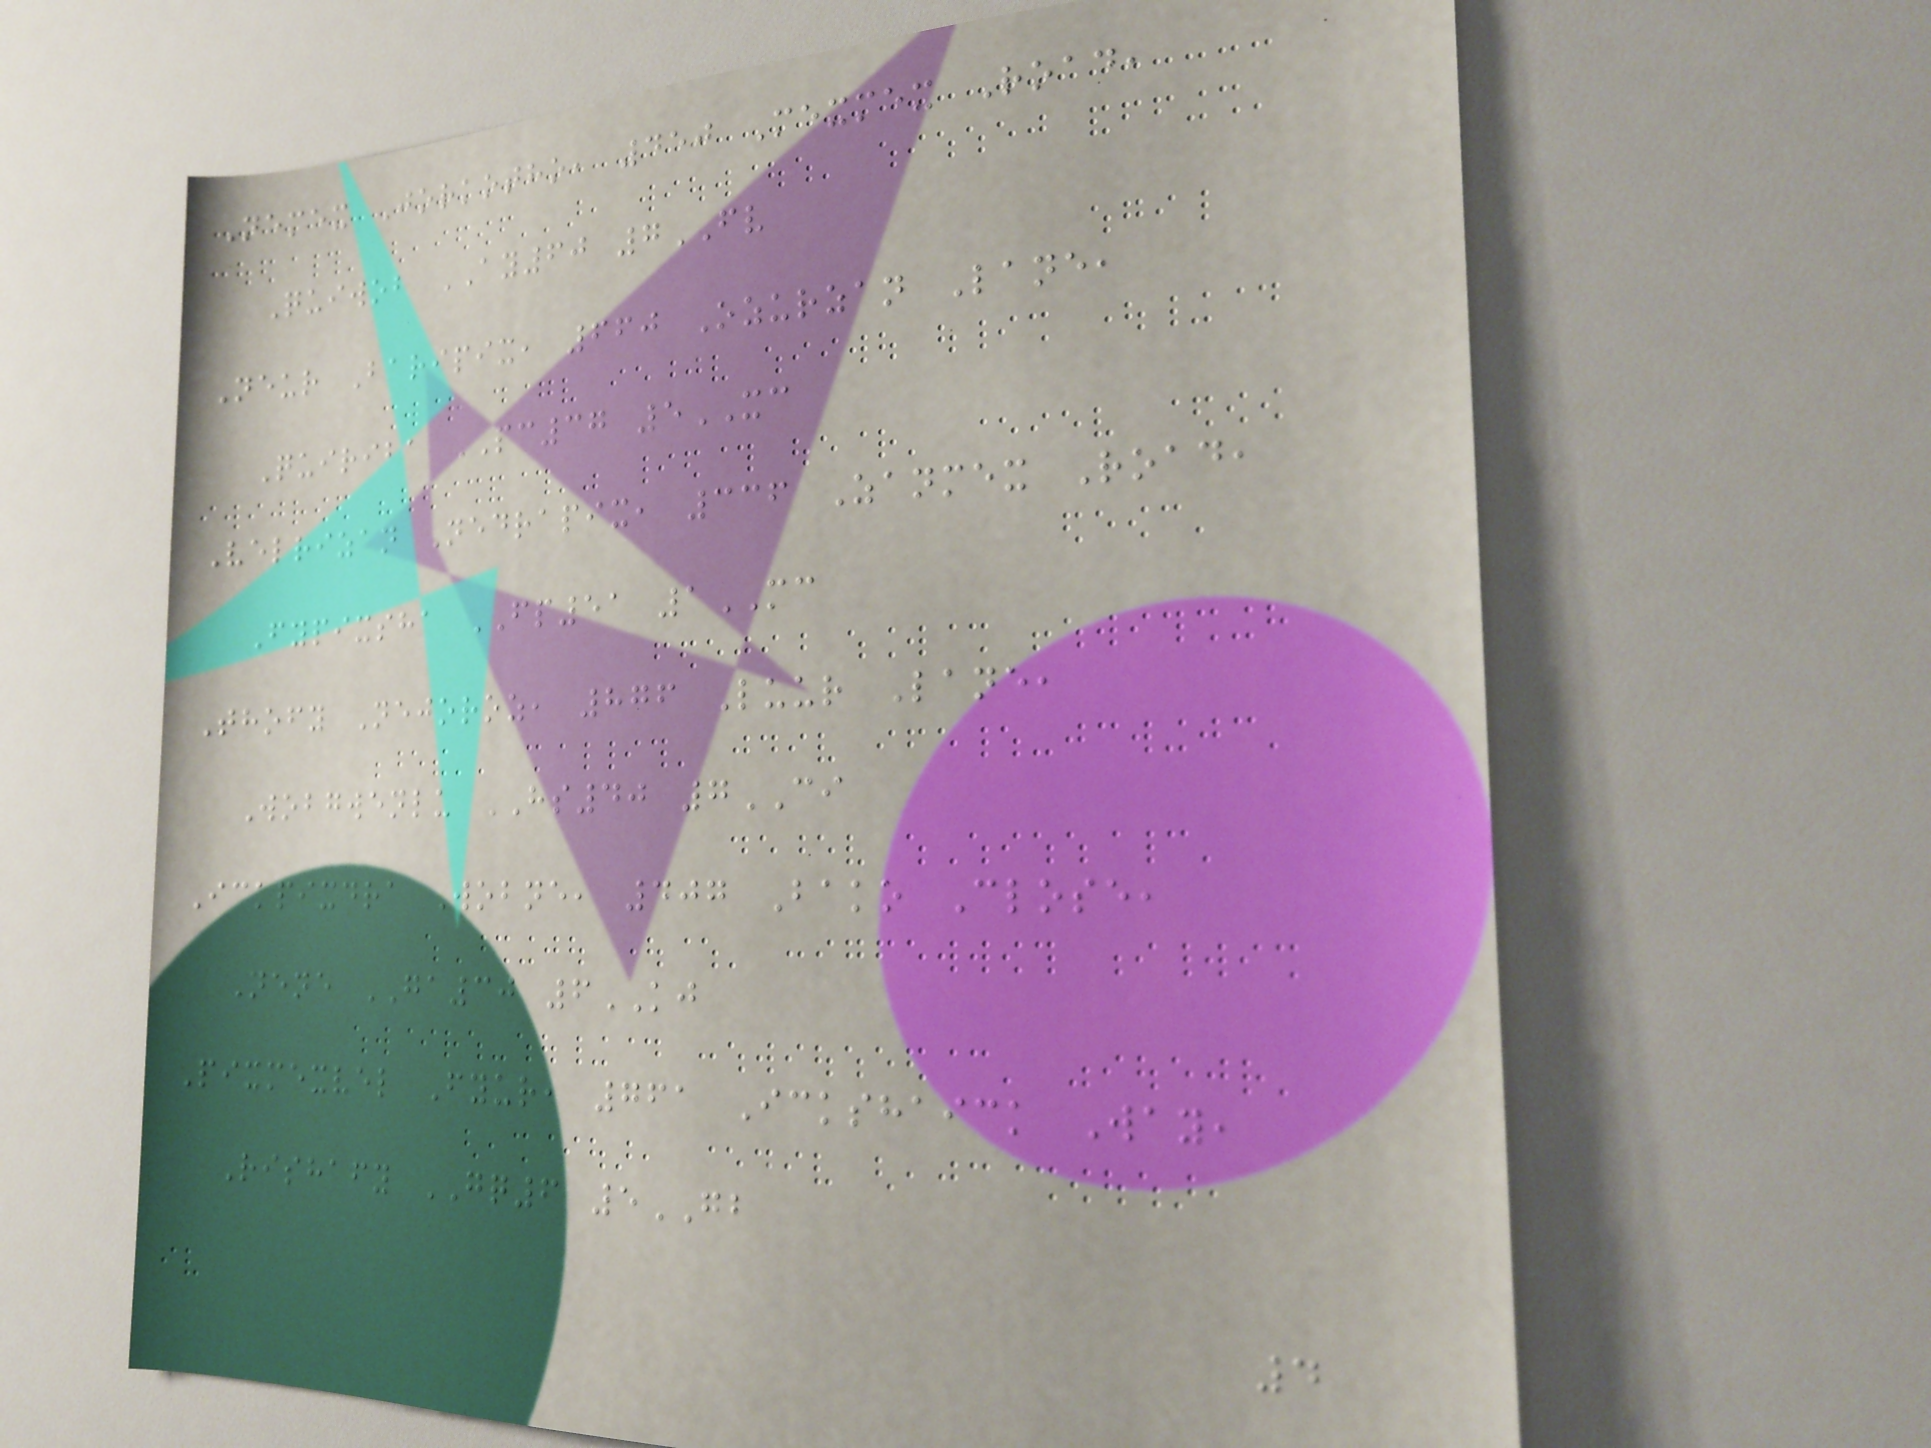Nemex Jorkotho, 450 Mexmex Road,
Quiwob AY60 7FV
Neur Baripix, 660 Ozurzan Lane,
Quiriba PC37 5XC
Velrizan Nedrapix, 336 Zanmex Road,
Fypixsha FP51 1MC
Thofy Nejoroz, 876 Luur Lane,
Wobgwenlu HS40 7CI
Ickpixdra Wobne, 407 Bako Close,
Nene GA30 6KJ
Pixmexvel Fyur, 761 Ickshaick Way,
Rishafy GQ6 5GB
4
